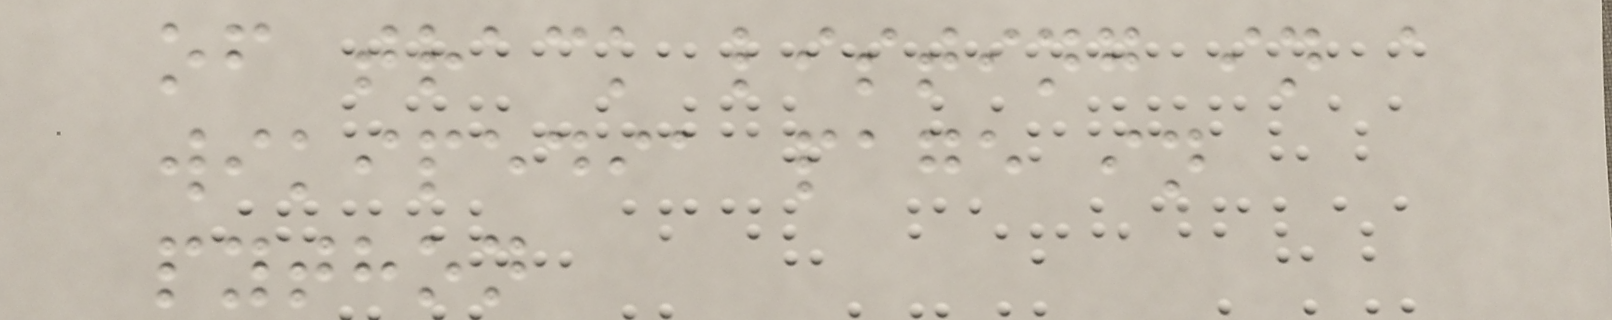of track listing in a
wikipedia page in
python
